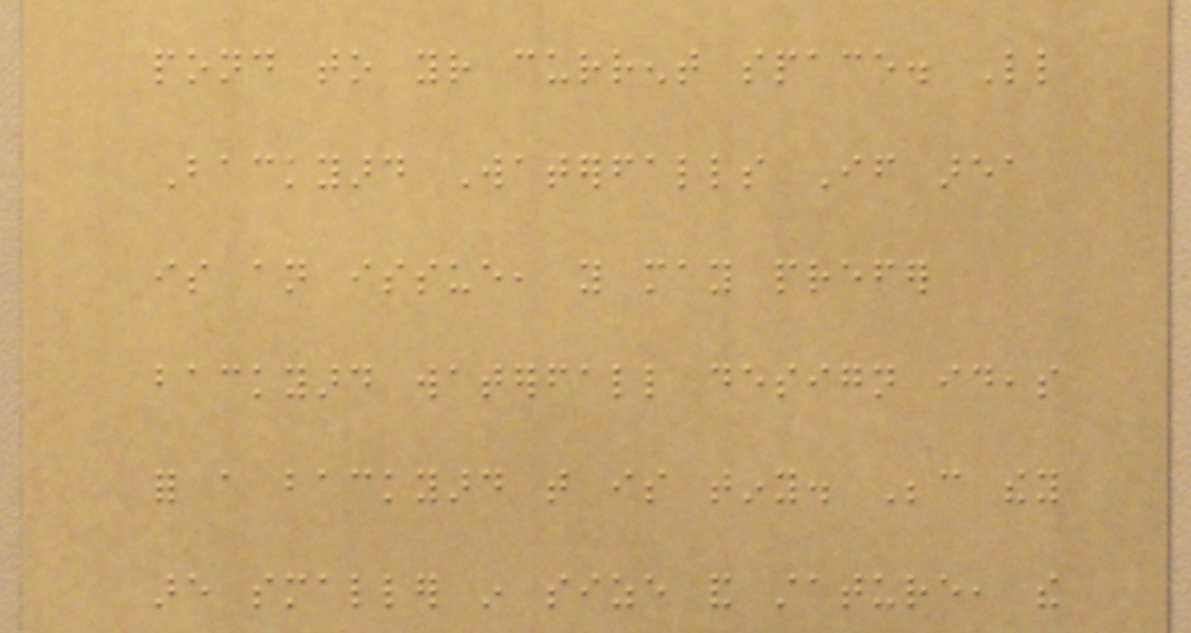pond to your current space. Little
Backyard Waterfalls If area
is an issue, you may prefer
backyard waterfall design ideas
for a backyard that is tiny. Because they
are smaller in size and stature, the
